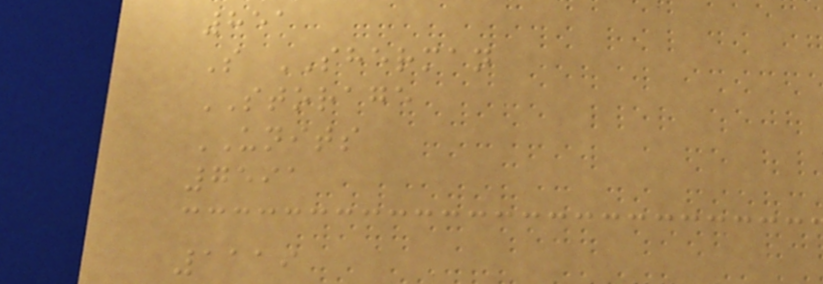851
S SHERMAN
STORAGE
UNITS
7591
1119
